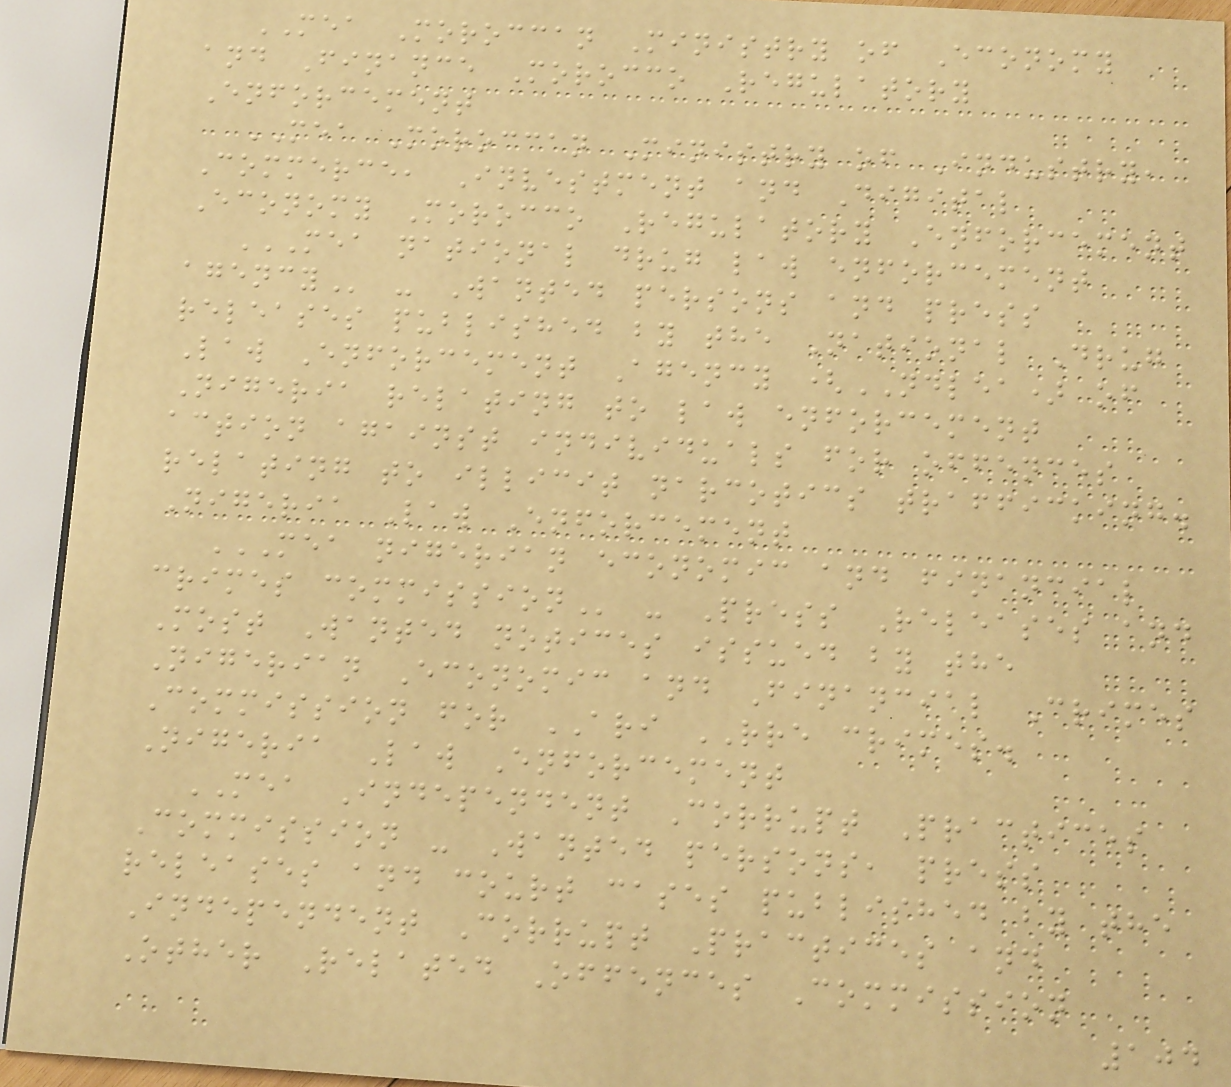MEA Moroccan Ministry of Economy
and Finance Morocco Regulatory
Enforcement
MEA Moroccan Ministry of Industry,
Commerce, Investment and Digital
Economy Morocco Regulatory Enforcement
MEA NATIONAL DRUG LAW ENFORCEMENT
AGENCY - Wanted persons and press
releases published by the National Drug
Law Enforcement Agency (NDLEA) of
Nigeria relating to law enforcement
action against individuals for offences
relating to illicit narcotics trafficking.
Nigeria Law Enforcement
MEA NIGERIAN ECONOMIC AND FINANCIAL
CRIMES COMMISSION - Press Releases and
Most Wanted notices issued by the
Nigerian Economic and Financial Crimes
Commission for ARI RRE crimes.
Nigeria Law Enforcement
MEA Independent Corrupt Practices
Commission - Wanted persons, press
releases and court cases published by the
Independent Corrupt Practices and
Other Related Offences Commission
104
